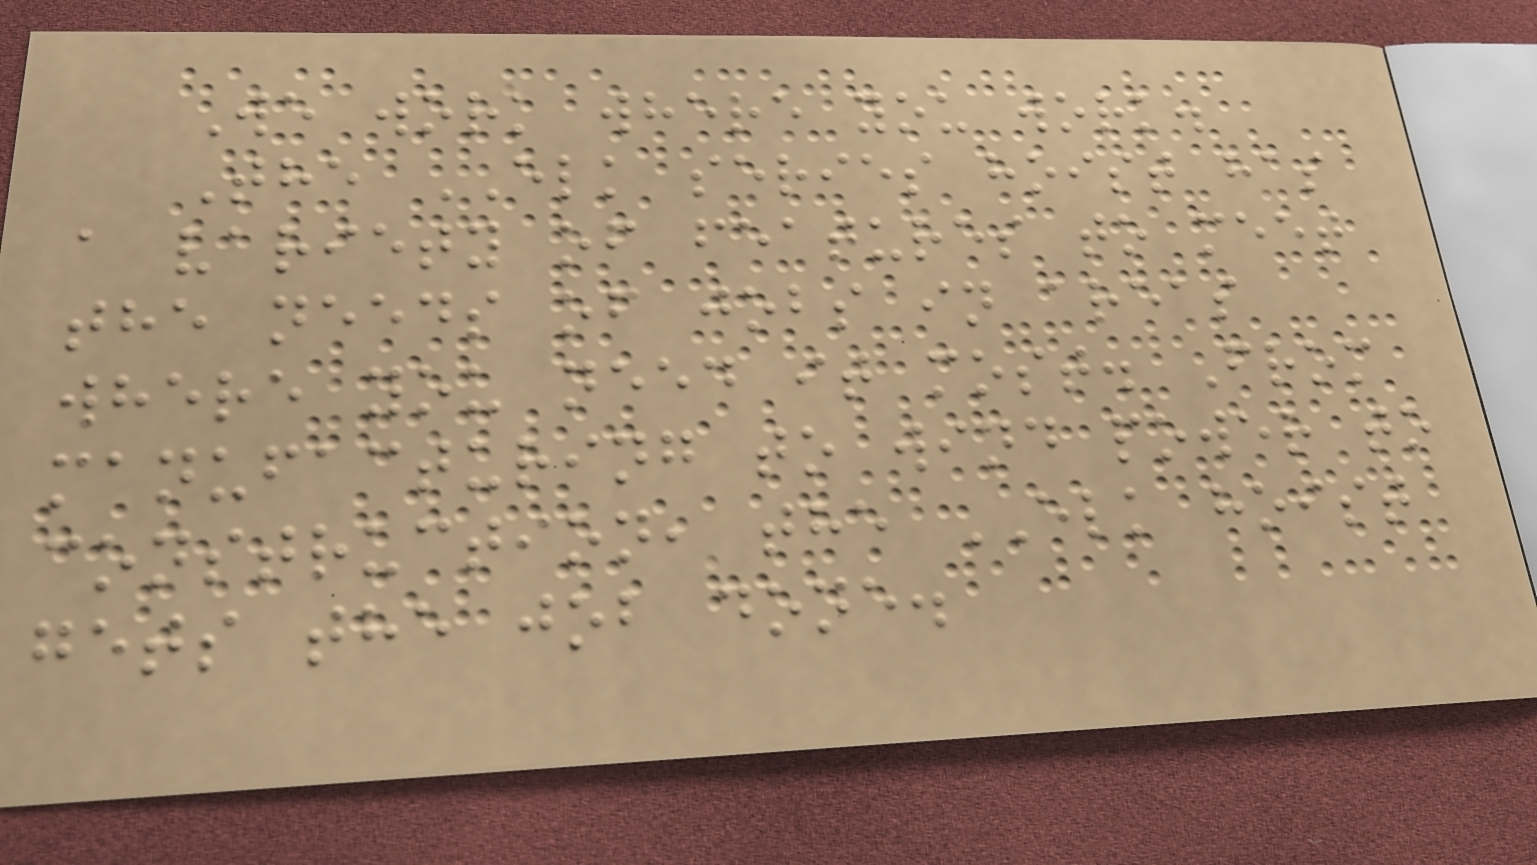We work where you work.
The ELK series hoist has
a variety of features to meet
the needs of jobs in areas
where you need it most. From
manufacturing to wind power to
construction, the ELK hoist
gets the job done.
